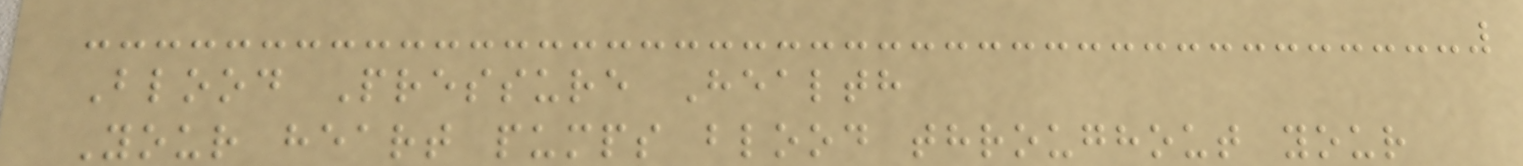Blood Pressure Health
Your heart pumps blood throughout your
